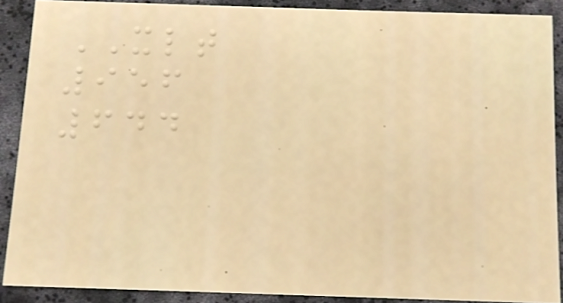XLT
956
644
